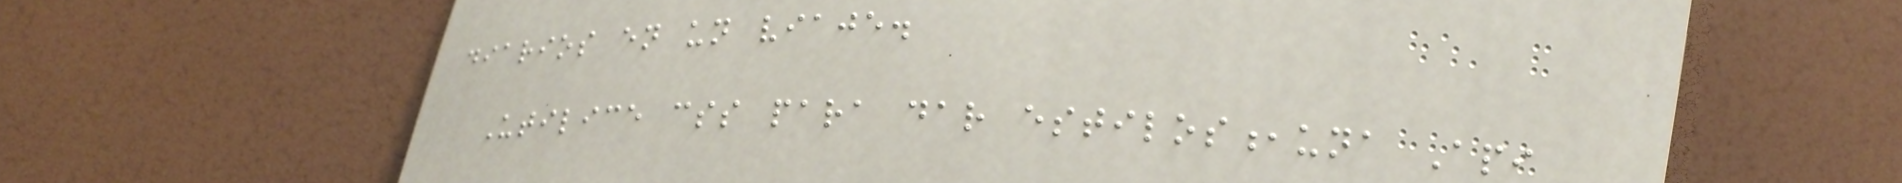diarios en un viaje.
Utilice css para dar estilos,una Api
